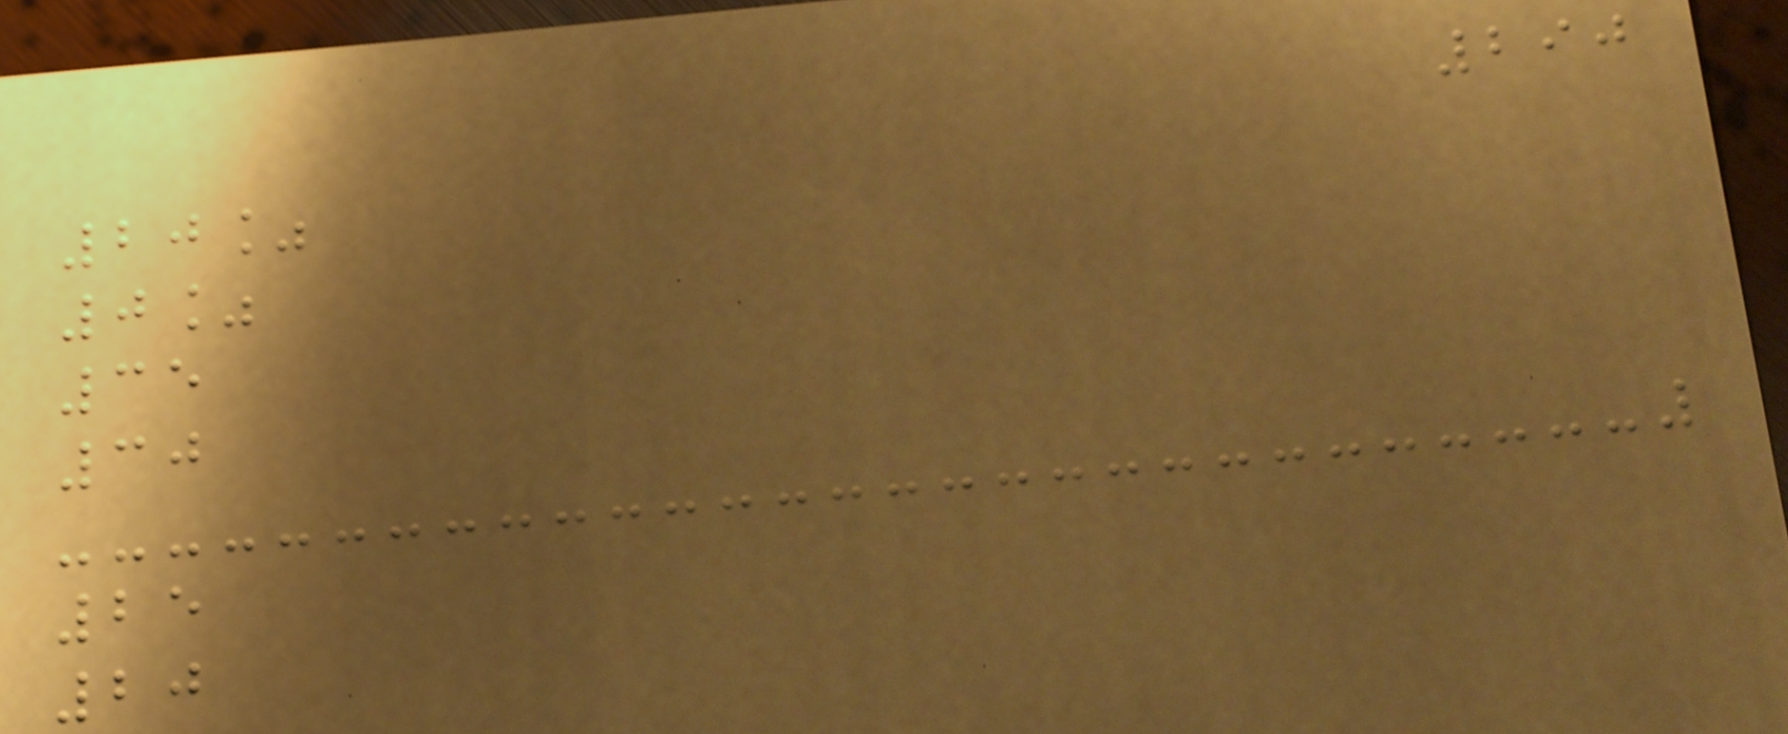290
20%
0%
35
30
25
20
